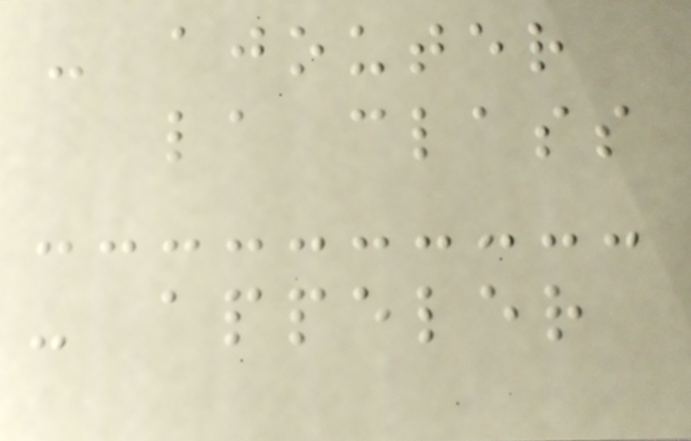- ajouter
la class
- appeler
